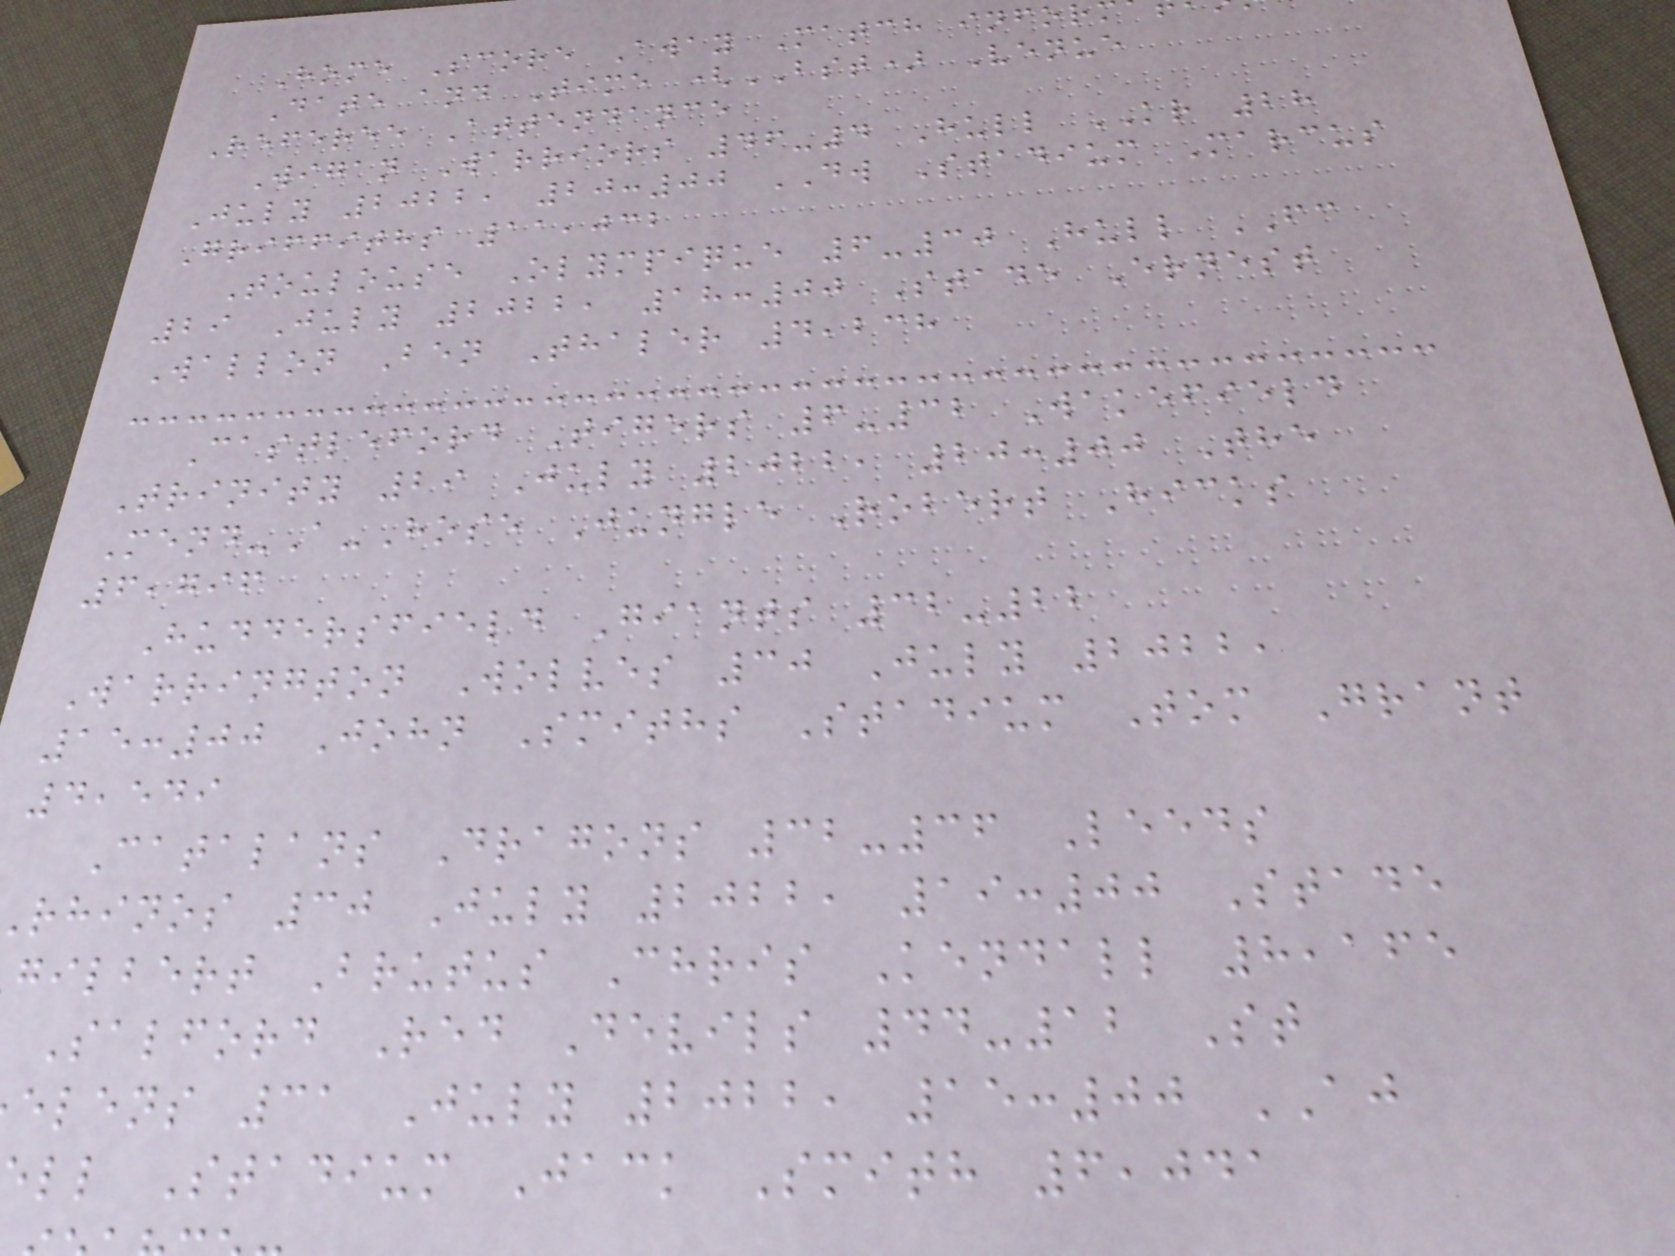Home Score Away Match infor
Date and Time (BST) Venue
Referee Attendance
Wigan Warriors 46-4 Hull KR 28
July 2022, 20:00 DW Stadium Marcus
Griffiths 11,032
Toulouse Olympique 6-30 Hull FC
29 July 2022, 18:00 Stade Ernest
Wallon Ben Thaler 4,238
Castleford Tigers 6-32 Wakefield
Trinity 29 July 2022, 20:00 The
Mend-A-Hose Jungle Robert Hicks
6,796
Huddersfield Giants 32-22
Warrington Wolves 30 July 2022,
15:00 John Smiths Stadium Tom Grant
4,549
Catalans Dragons 32-36 Leeds
rhinos 30 July 2022, 19:00 Stade
gilbert Brutus Chris Kendall 8,165
Salford Red Devils 44-12 St
elens 31 July 2022, 15:00 AJ
ll Stadium Jack Smith 6,041
